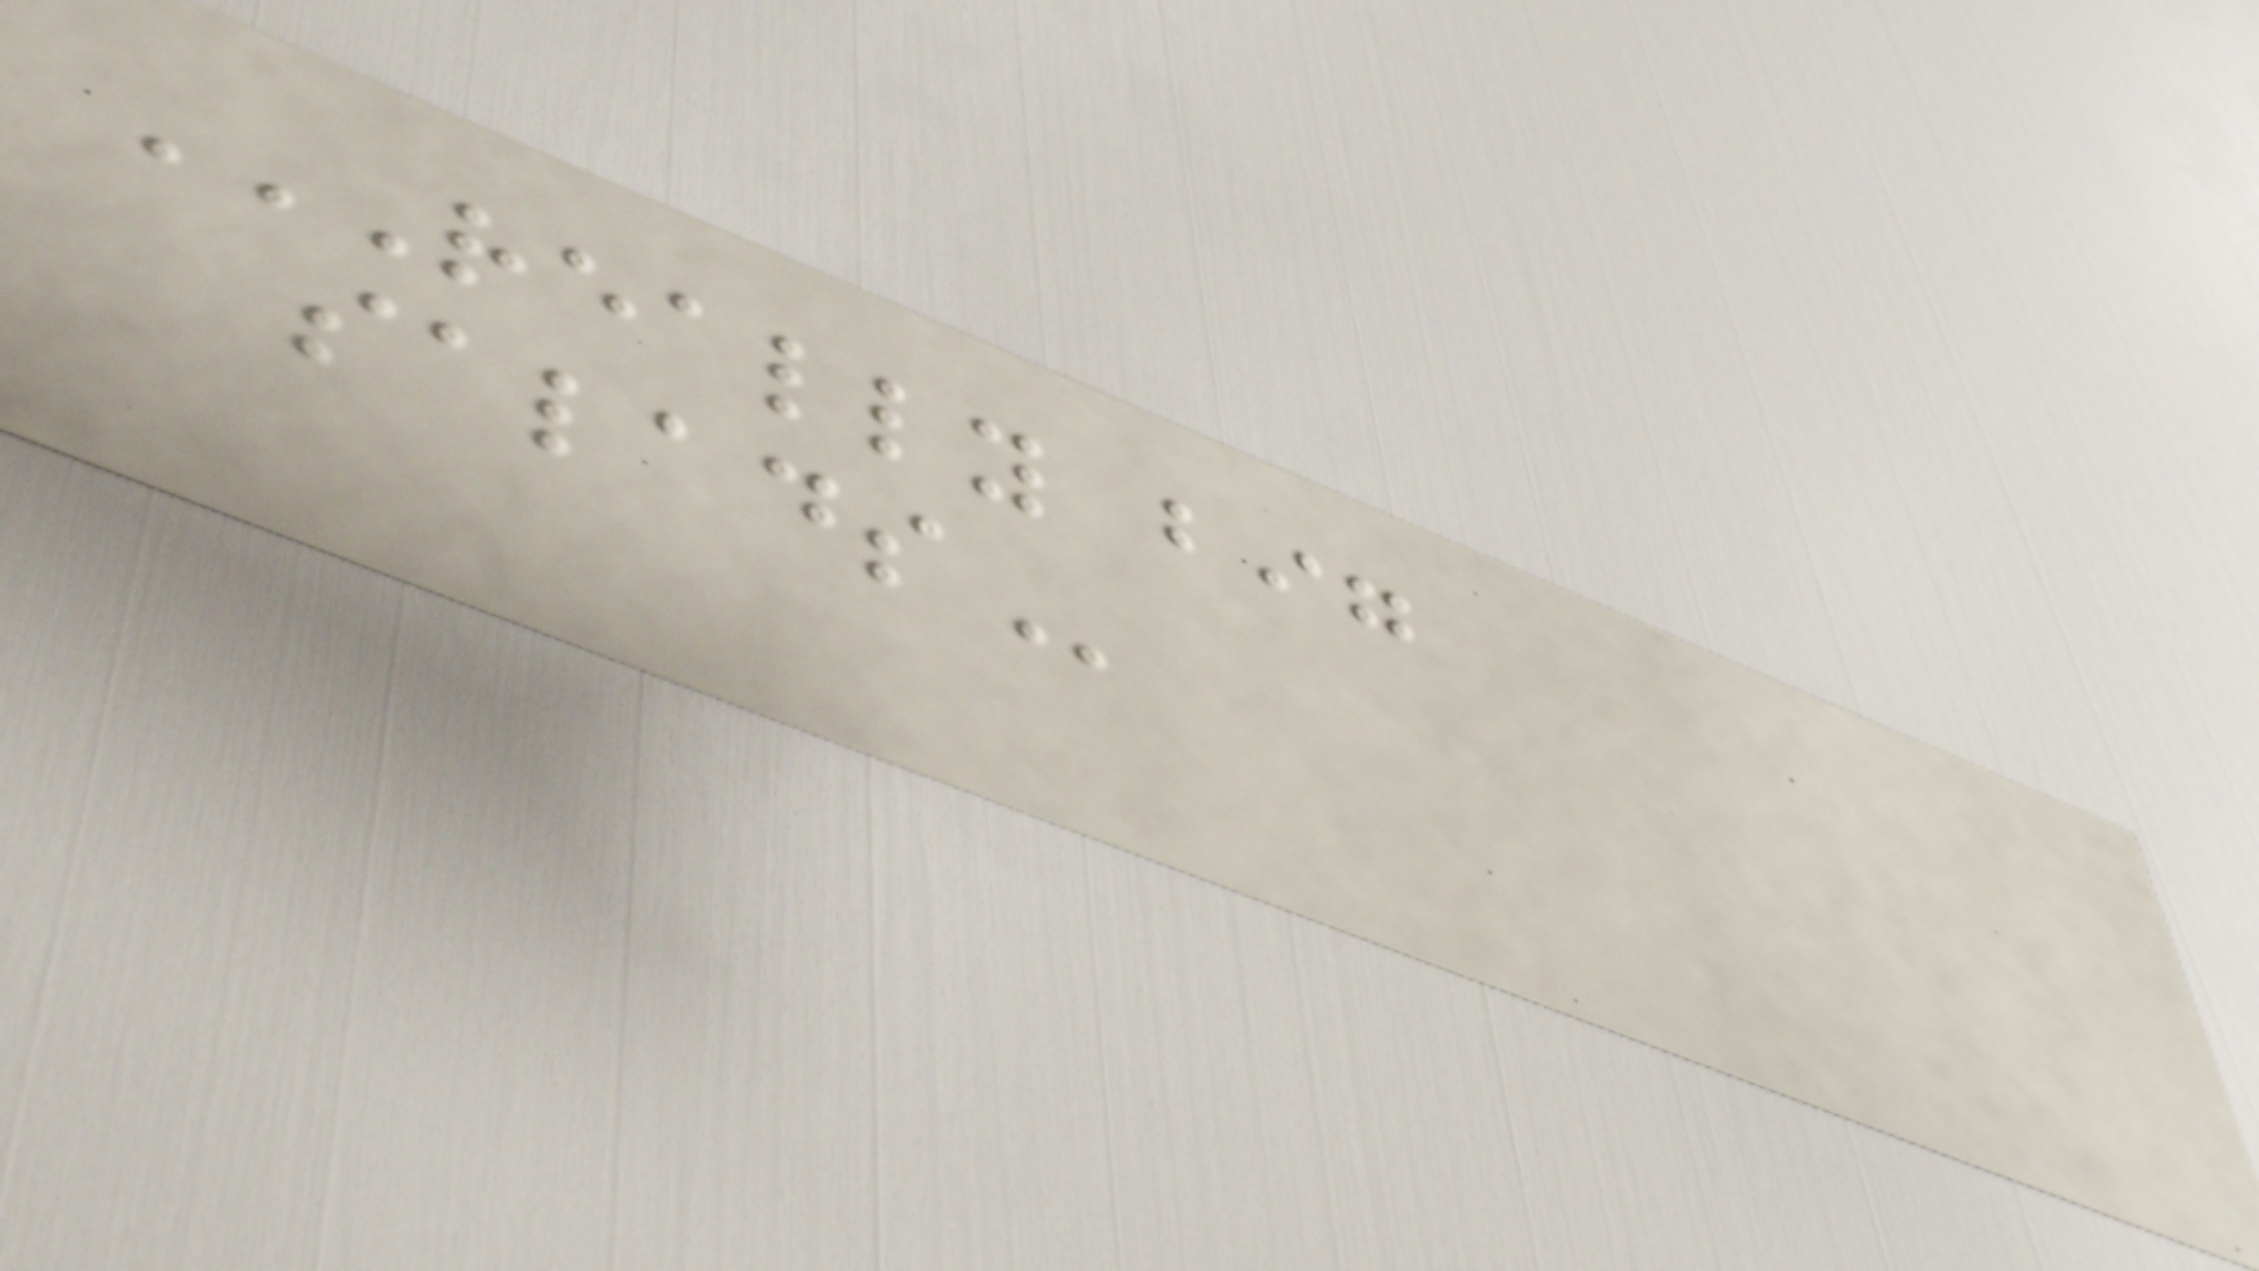REALLY BIG
SALADS
